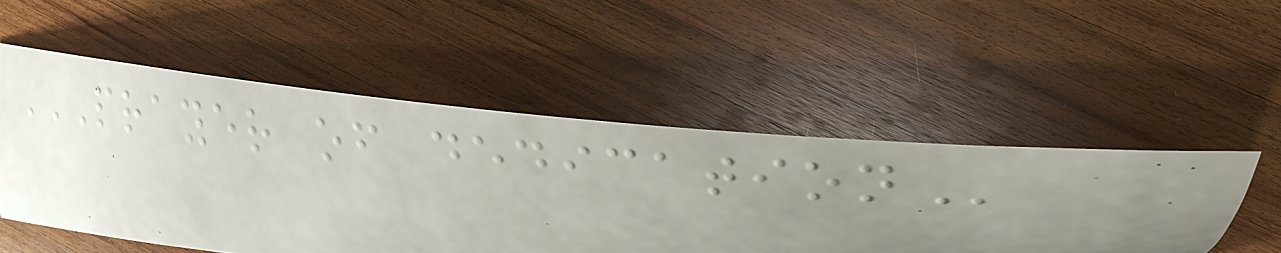PRAYER OF DEDICATION
